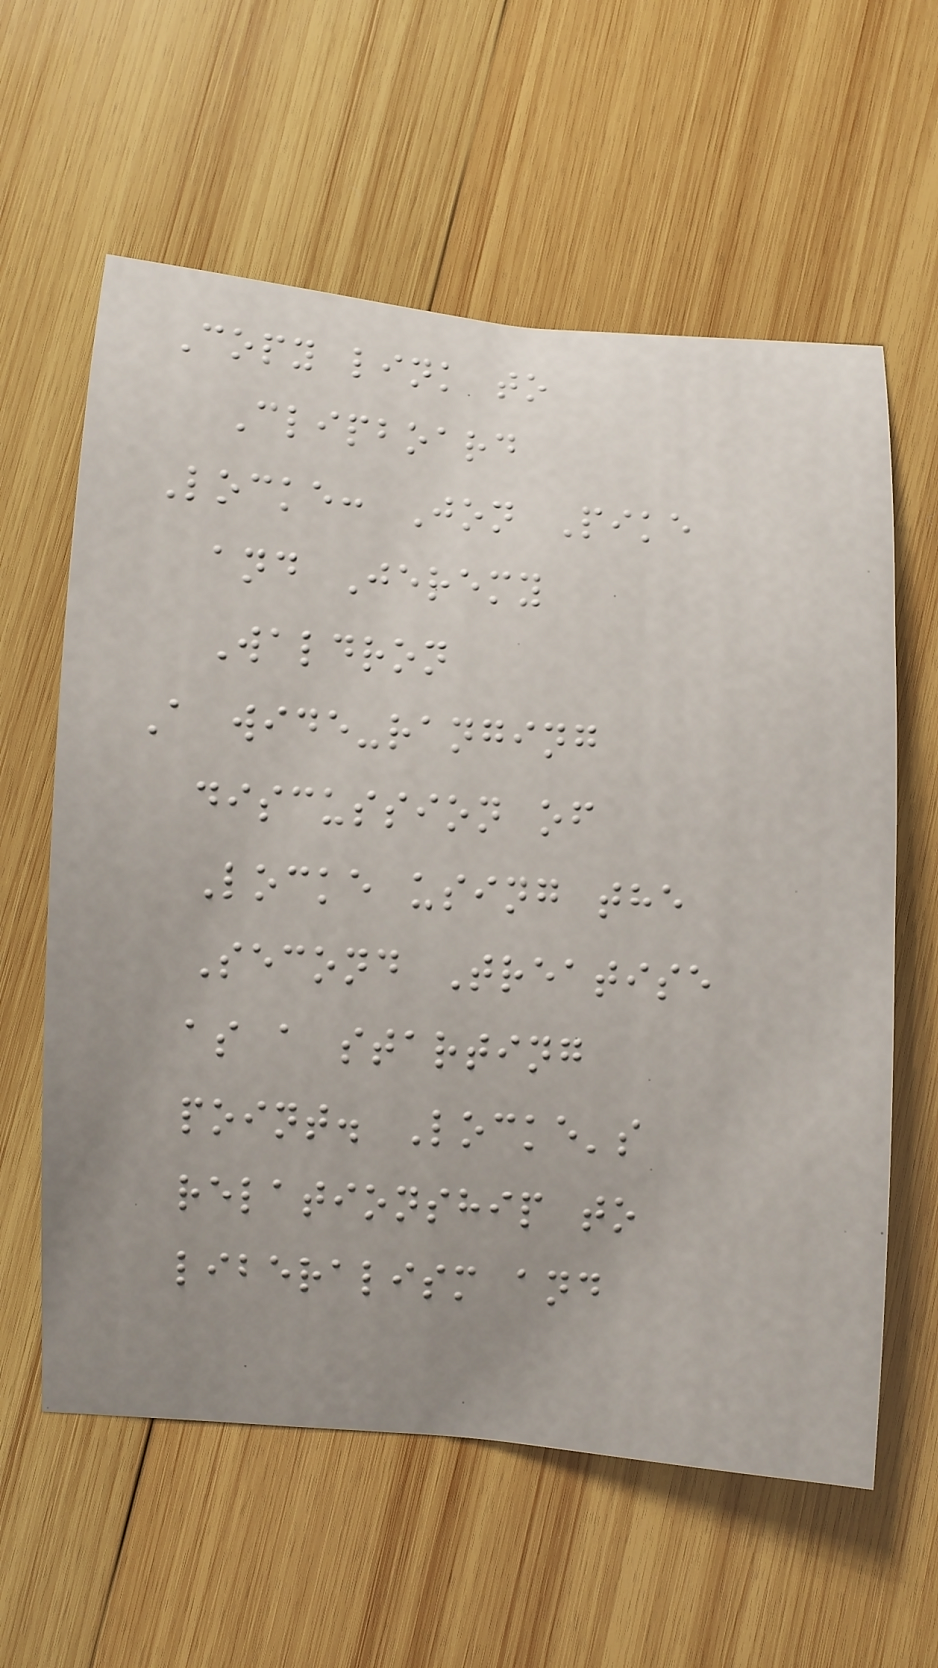Copy link to
Clipboard
Locke: Jon Pike
and Jeremy
Waldron
A wide-ranging
discussion of
Locke using the
Second Treatise
as a starting
point. Locke's
relationship to
liberalism and
